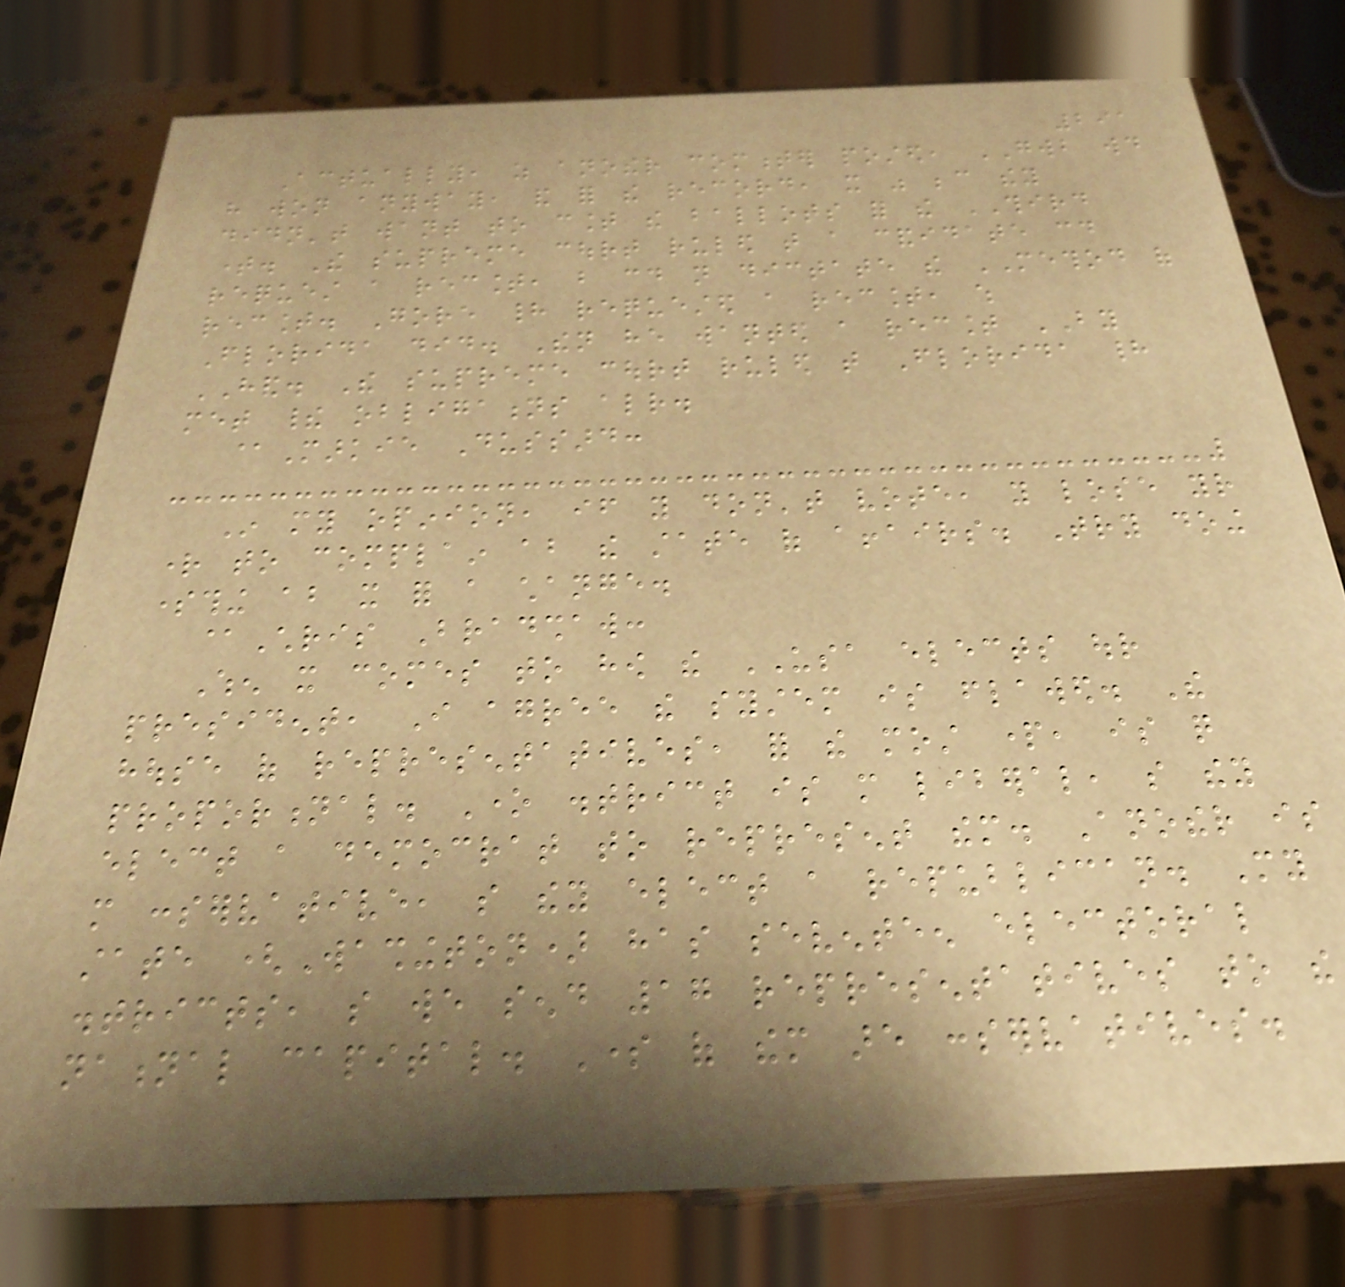291
Actually, as another commenter posted, GWB would
have won anyway, and for the record, it was because they
didn't want to count the ballots for the THIRD
time. The supreme court ruled that a candidate could
request a recount, but could not dictate the METHOD of
recount. Gore had requested a recount, which
Florida did. Then he wanted a recount BY
HAND. The supreme court ruled that Florida had
met their obligations already.
@Markie Dussard:
In my opinion, if you don't vote, you lose your
right to complain about the state of affairs. Try doing
something about it for a change.
@Chris Bradshaw:
When it comes to how the USA elects our
president, I agree the system is flawed. The
house of representatives, for the most part, is quite
proportional. One district is more liberal, so they
elect a democrat to represent them. Another is
more conservative, so they elect a republican. My
state (Washington) has seventeen electoral
districts, so we send 17 representatives to the
national capital. Some of them are conservatives.
